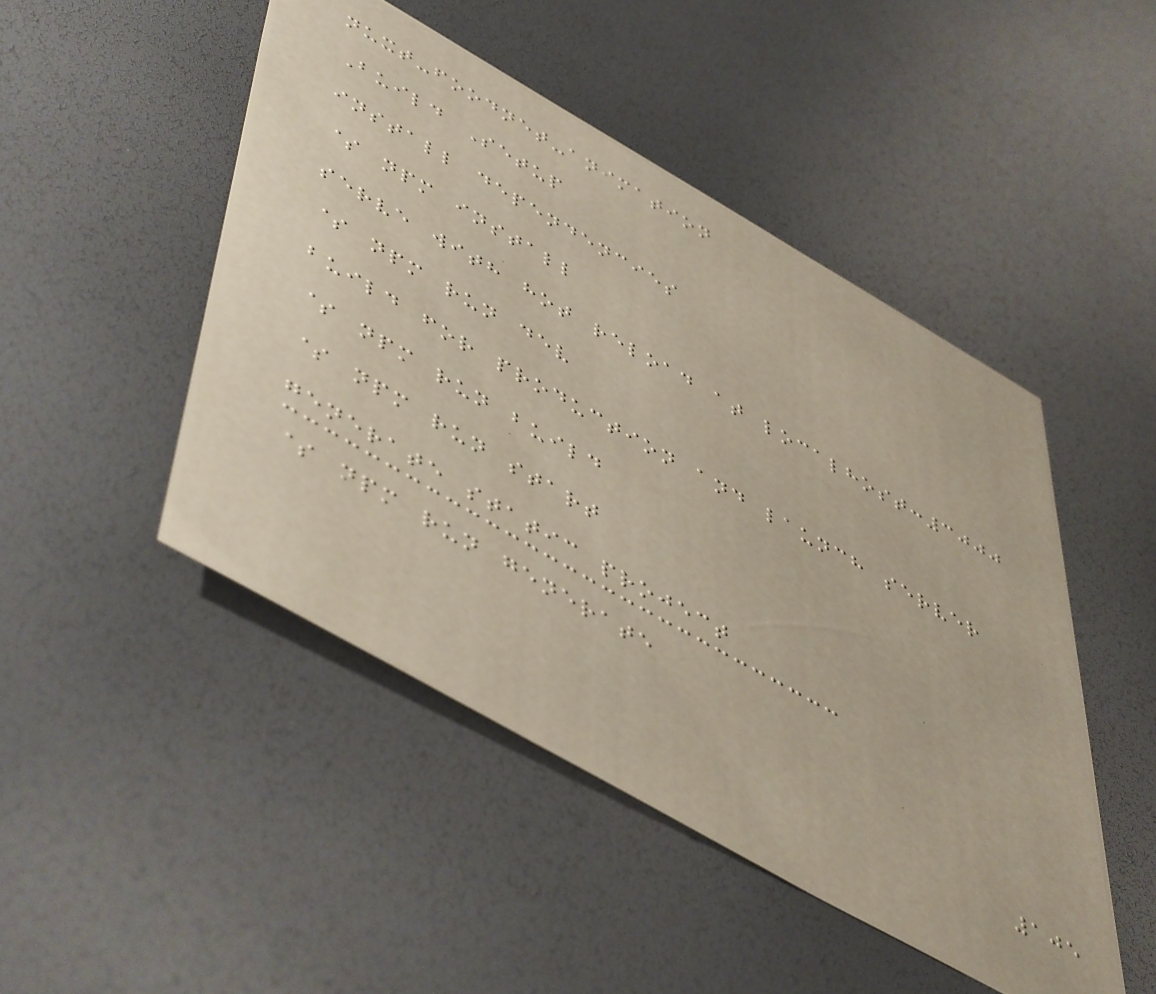nuxt-foodnet-animation
Build Setup
install dependencies
$ npm install
serve with hot reload at localhost:3000
$ npm run dev
build for production and launch server
$ npm run build
$ npm run start
generate static project
$ npm run generate
105
